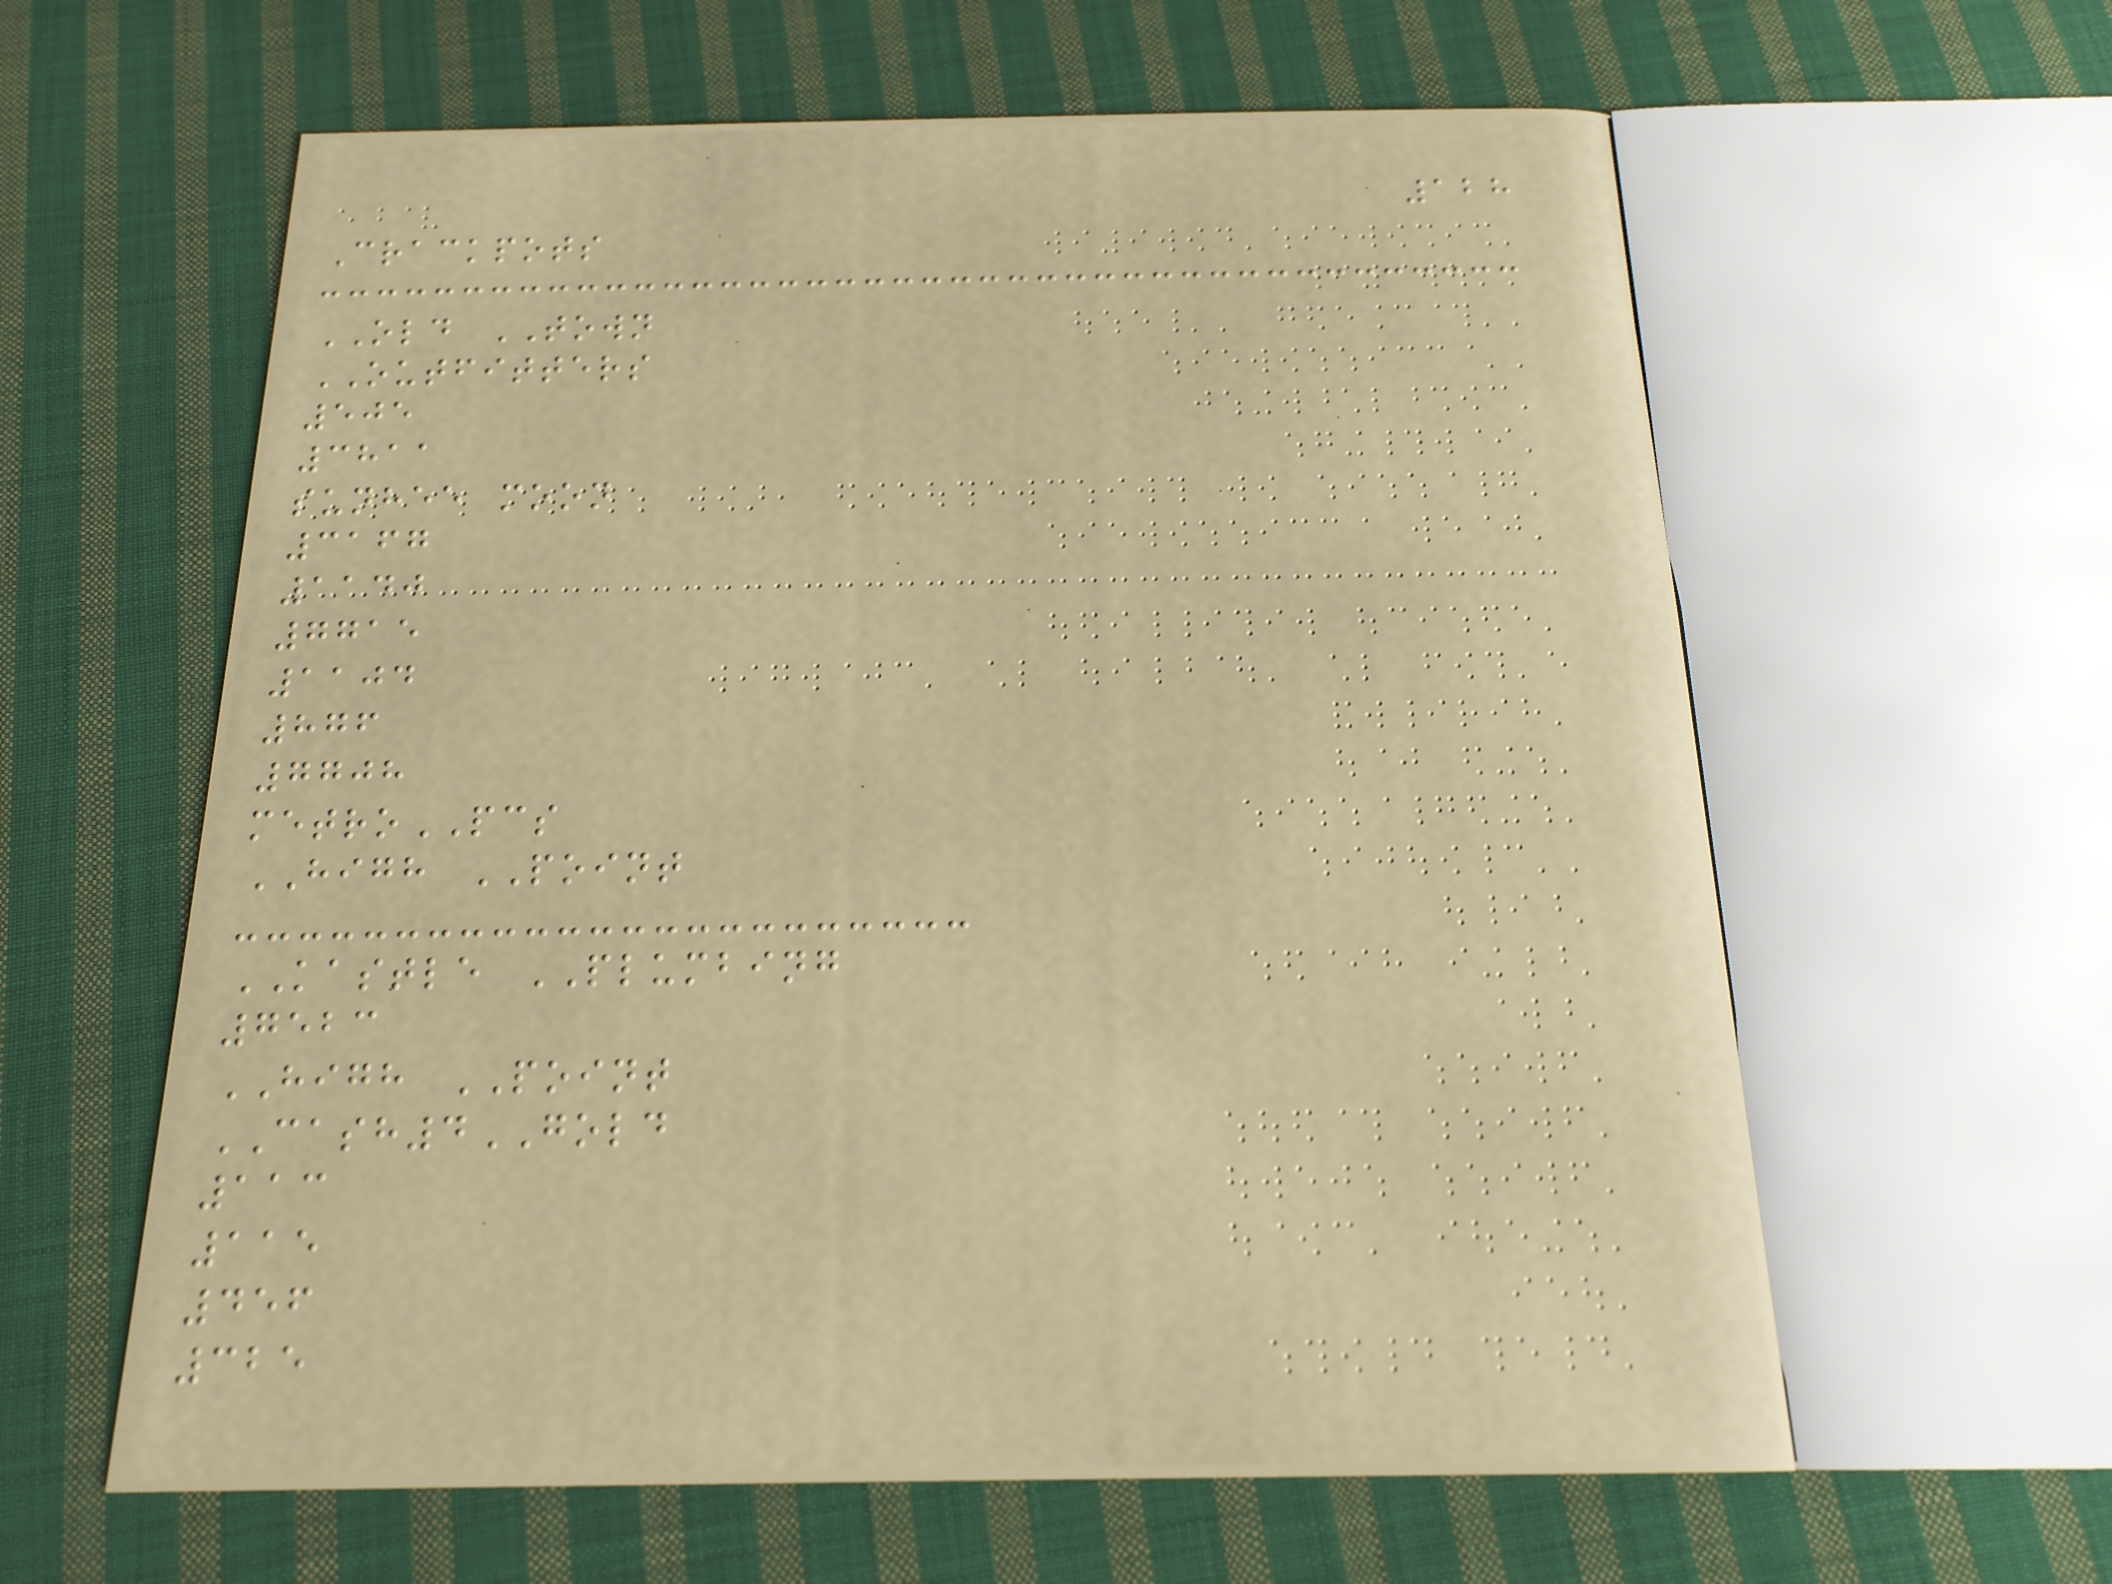128
Crackpots
OLD TOWN
OUTFITTERS
505
3811
sunhee moon
3167
1140
7715
1104
876
7708
metroPCS
HIGH POINT
KASTLE PLUMBING
7523
HIGH POINT
CASH4GOLD
113
115
456
325
